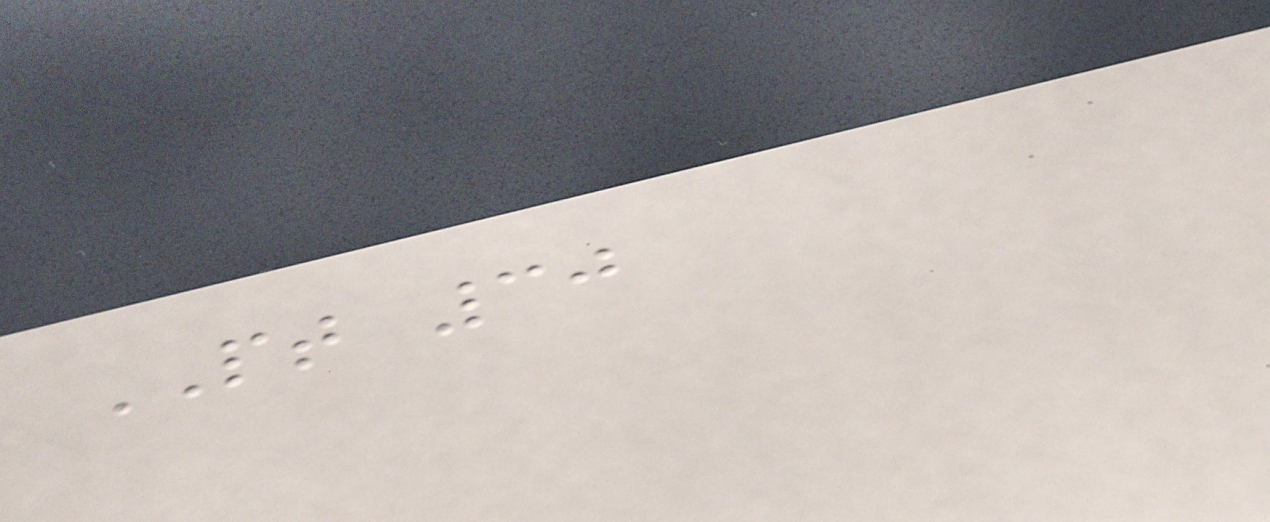PT 30
